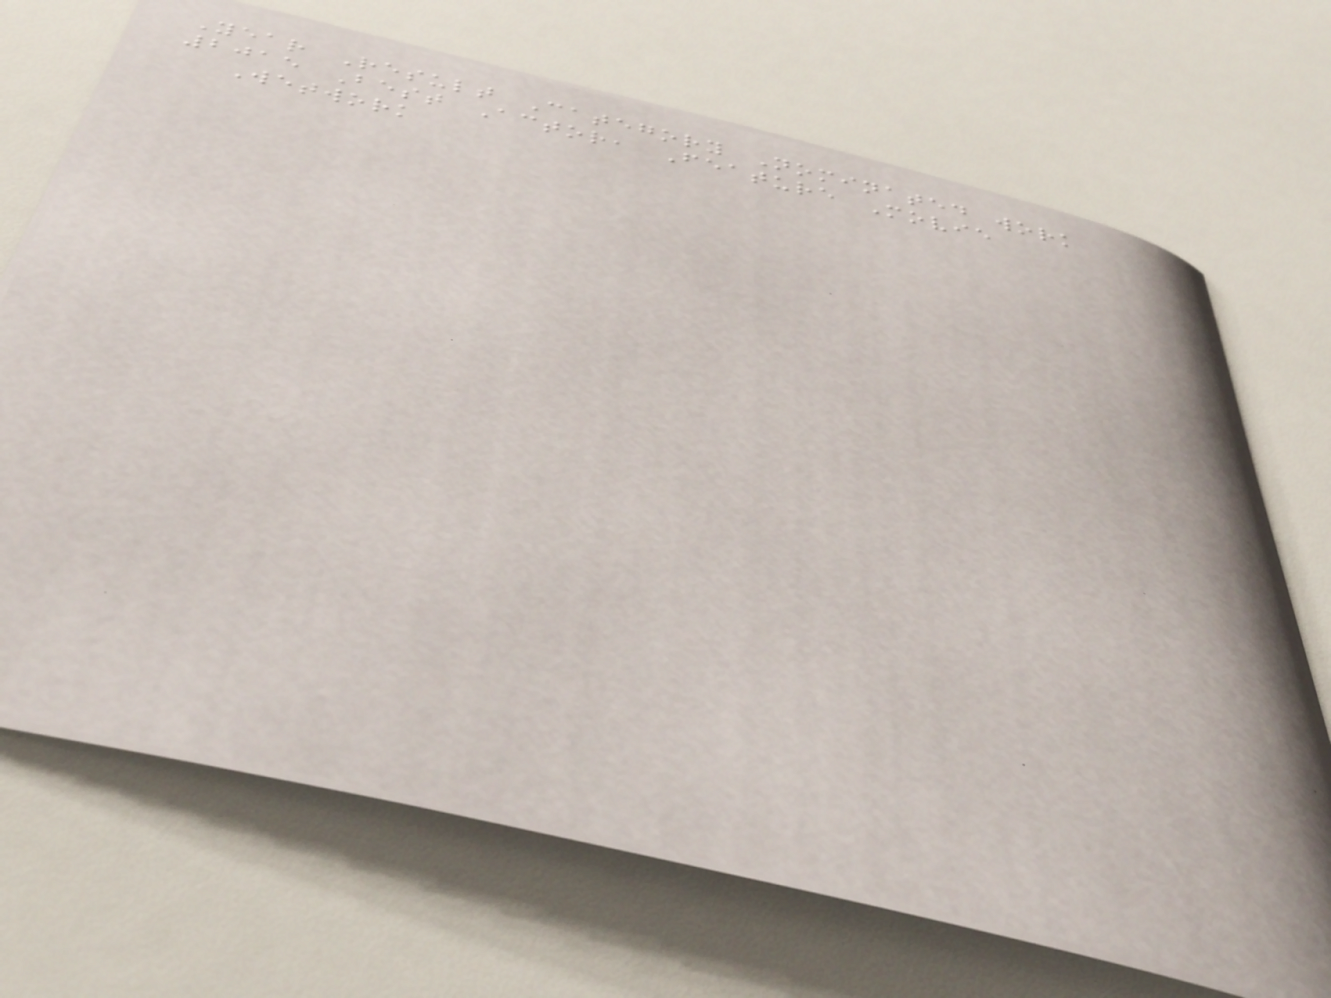Year Result Category Nominated work
2015 Best Actor, Feature Movie
Wetwork
